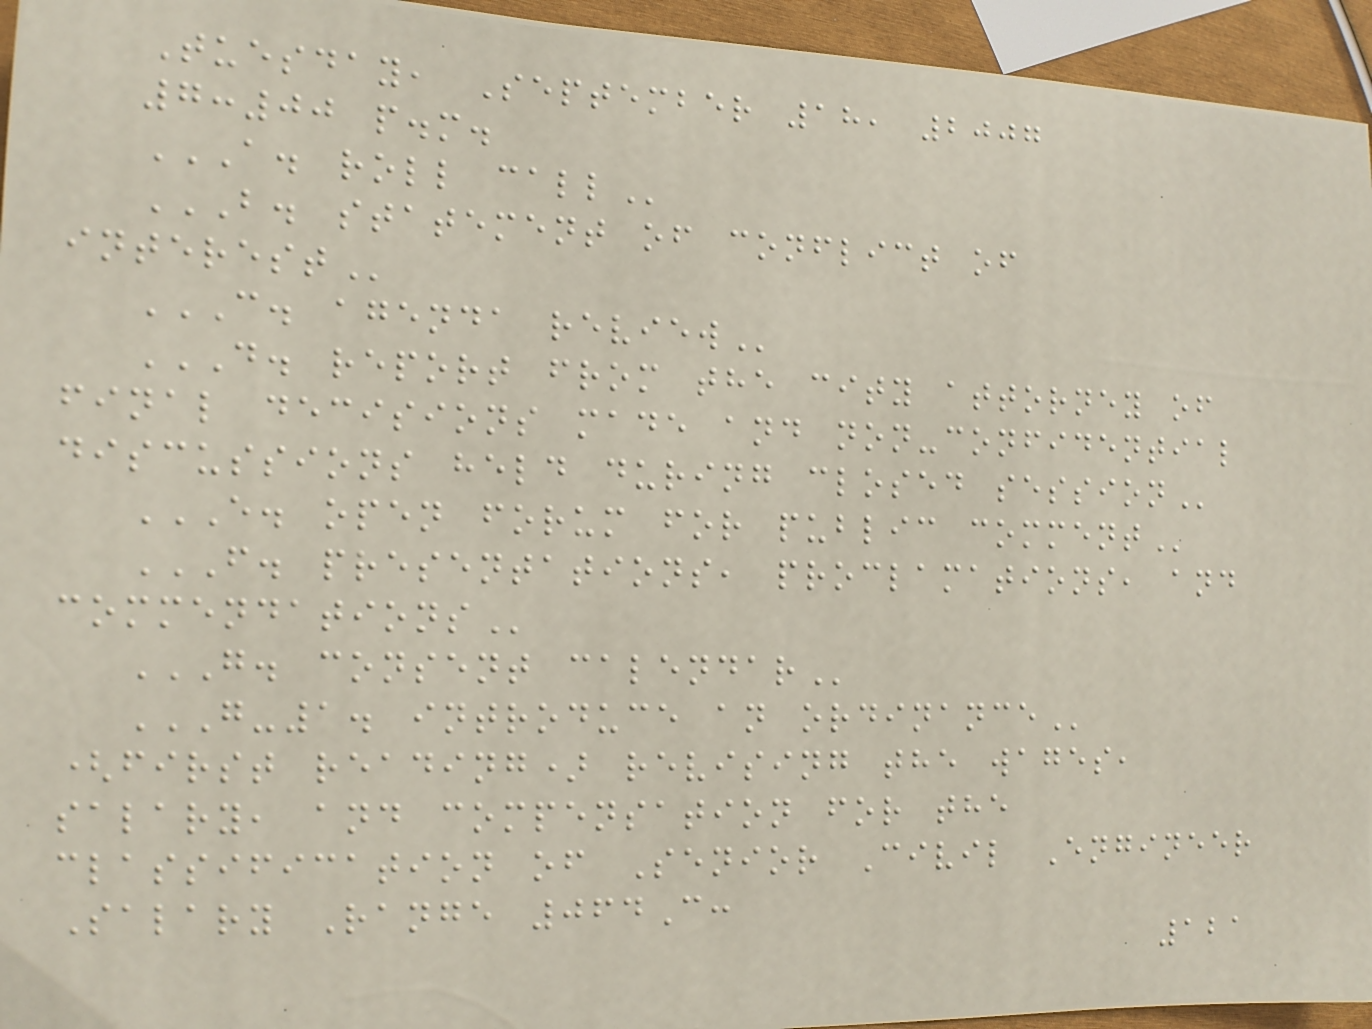Tuesday, September 18, 2007
7:00 p.m.
A. ROLL CALL
B. STATEMENT OF CONFLICT OF
INTEREST
C. AGENDA REVIEW
D. REPORT FROM THE CITY ATTORNEY OF
FINAL DECISIONS MADE AND NON-CONFIDENTIAL
DISCUSSIONS HELD DURING CLOSED SESSION
E. OPEN FORUM FOR PUBLIC COMMENT
F. PRESENTATIONS, PROCLAMATIONS, AND
COMMENDATIONS
G. CONSENT CALENDAR
G-1. INTRODUCE AN ORDINANCE
(first reading) revising the wages,
salary, and compensation for the
classification of Senior Civil Engineer
Salary Range 064C:
121
